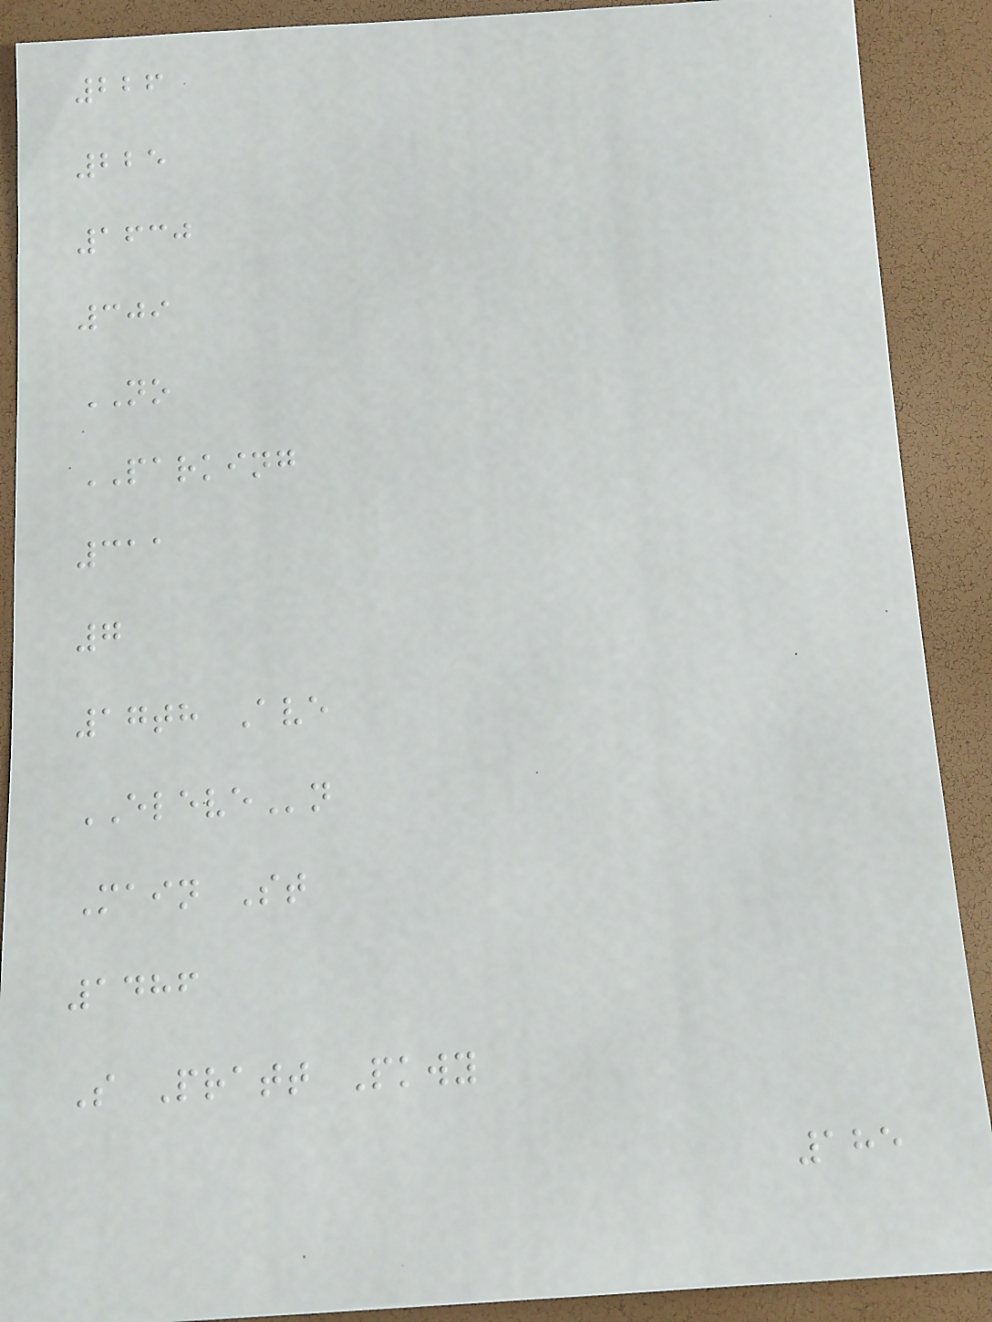226
225
1630
309
NO
PARKING
311
7
17th Ave
ELEVEn
Main St
1486
S Pratt Pkwy
185
